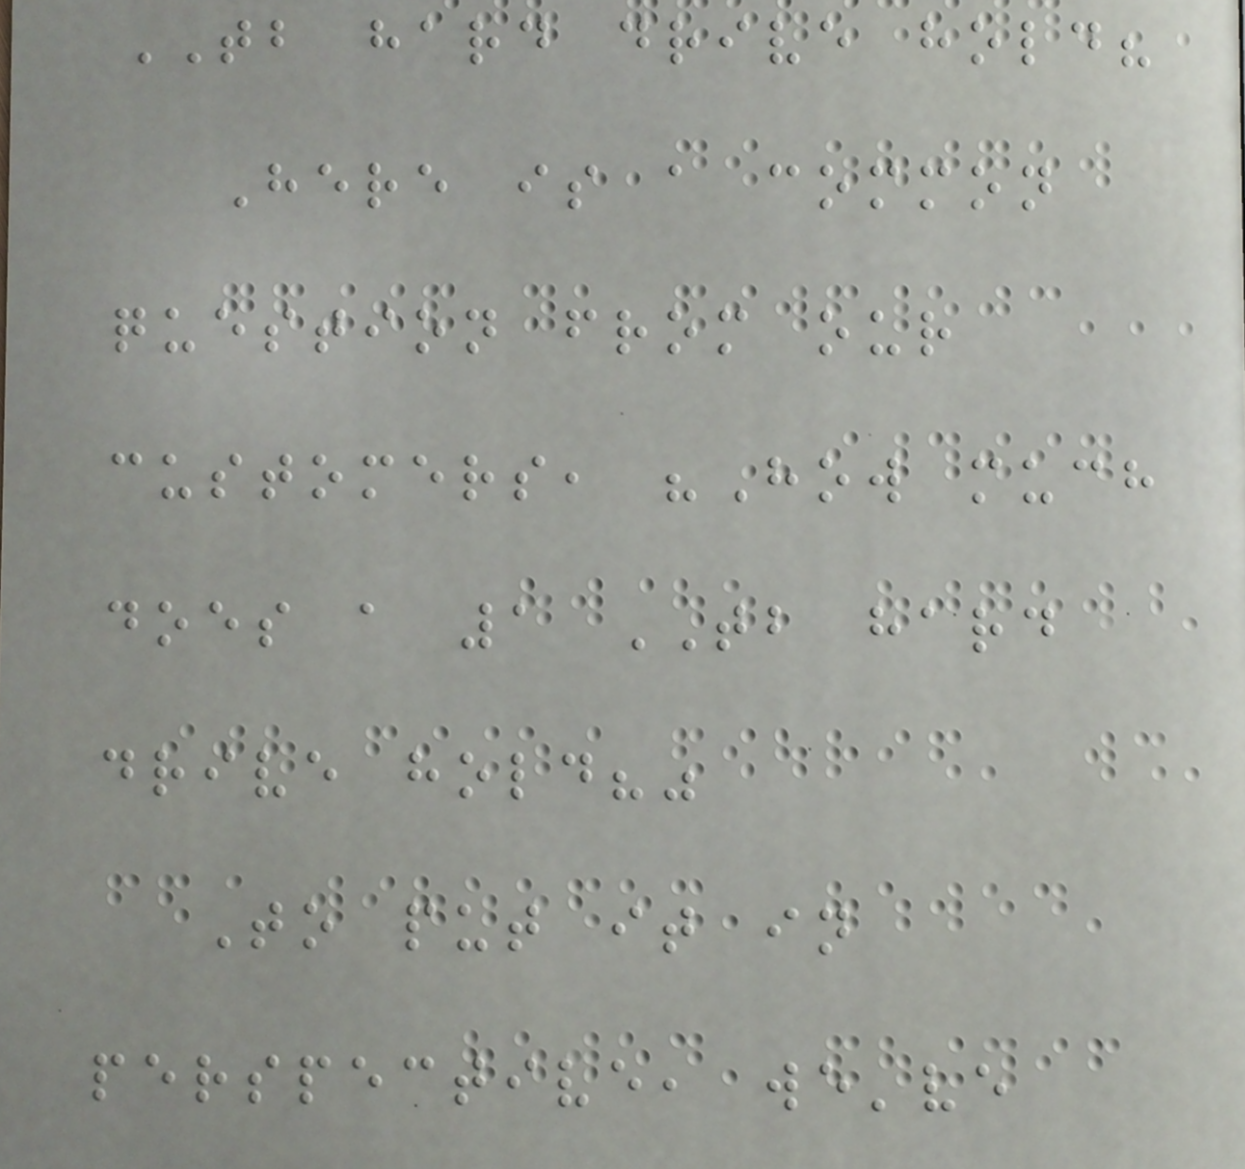TB hard drive hold?
Here is a common
question from our
customers, "How much
does a 1 TB hard
drive hold?"
To put it in
perspective, we've
